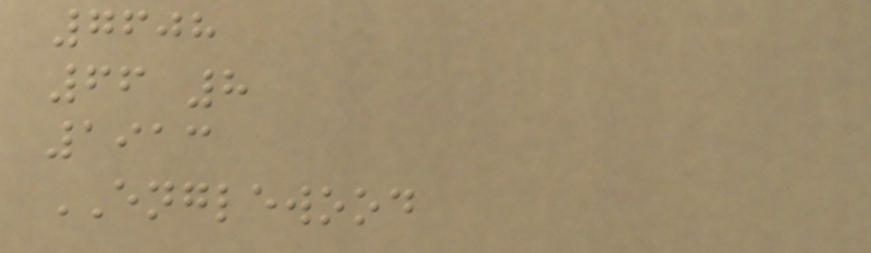7608
66 8
1913
ENGLEWOOD
